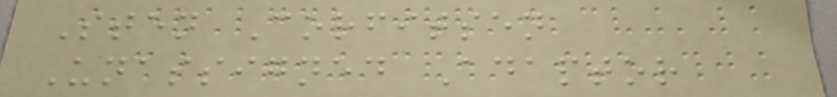Sten Corfitsen
Unassigned Adaptor
